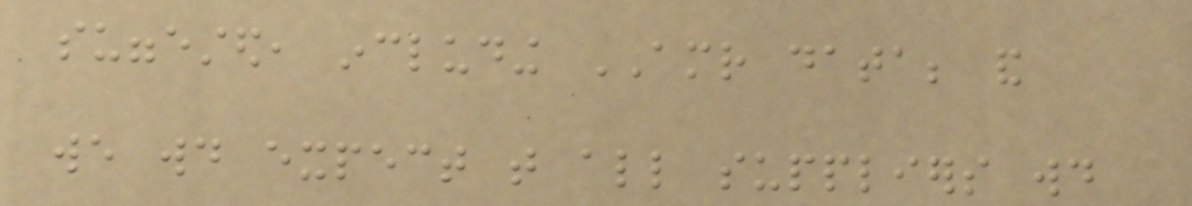suggested, including AMR data; and
we would expect that all suppliers would
